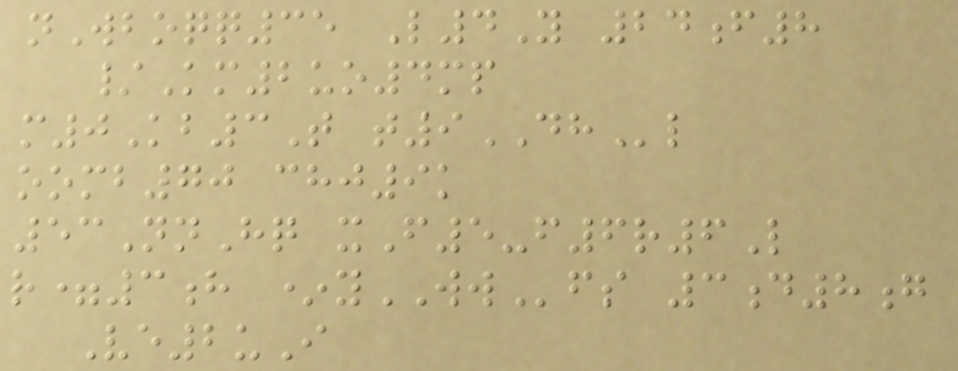nWboqq35 L4Y 24f8
/Km2uo4mp
m0Kb3T t9DHl
oomb70 chj9k
53NnHq xF5-f6r6L
r=3h *yWWfs 3d8g
Ve2uI
